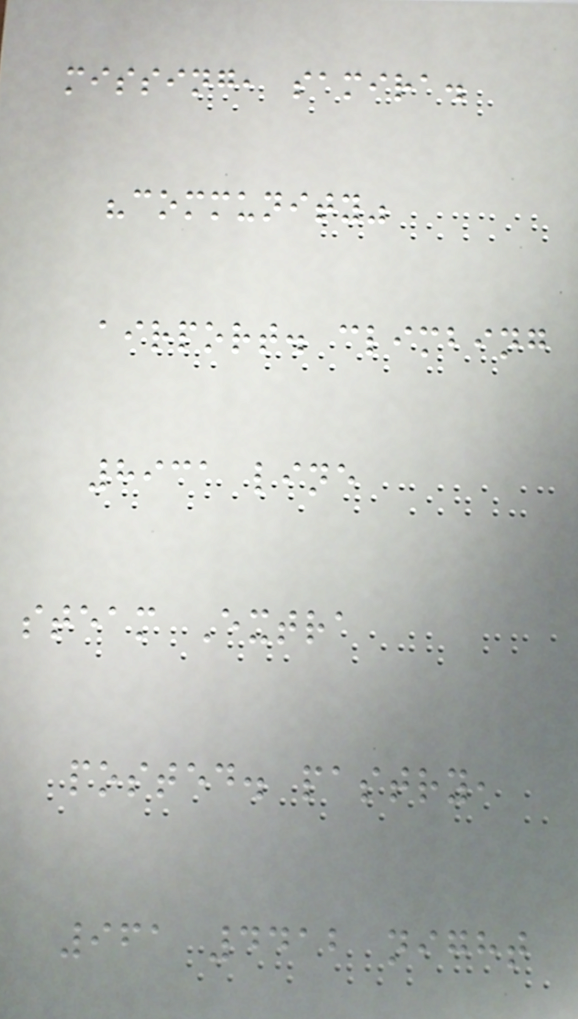missing, samira.
"community"
airport. climbing
8931 line
steam Extra
posted. pastry,
961 4412 night
